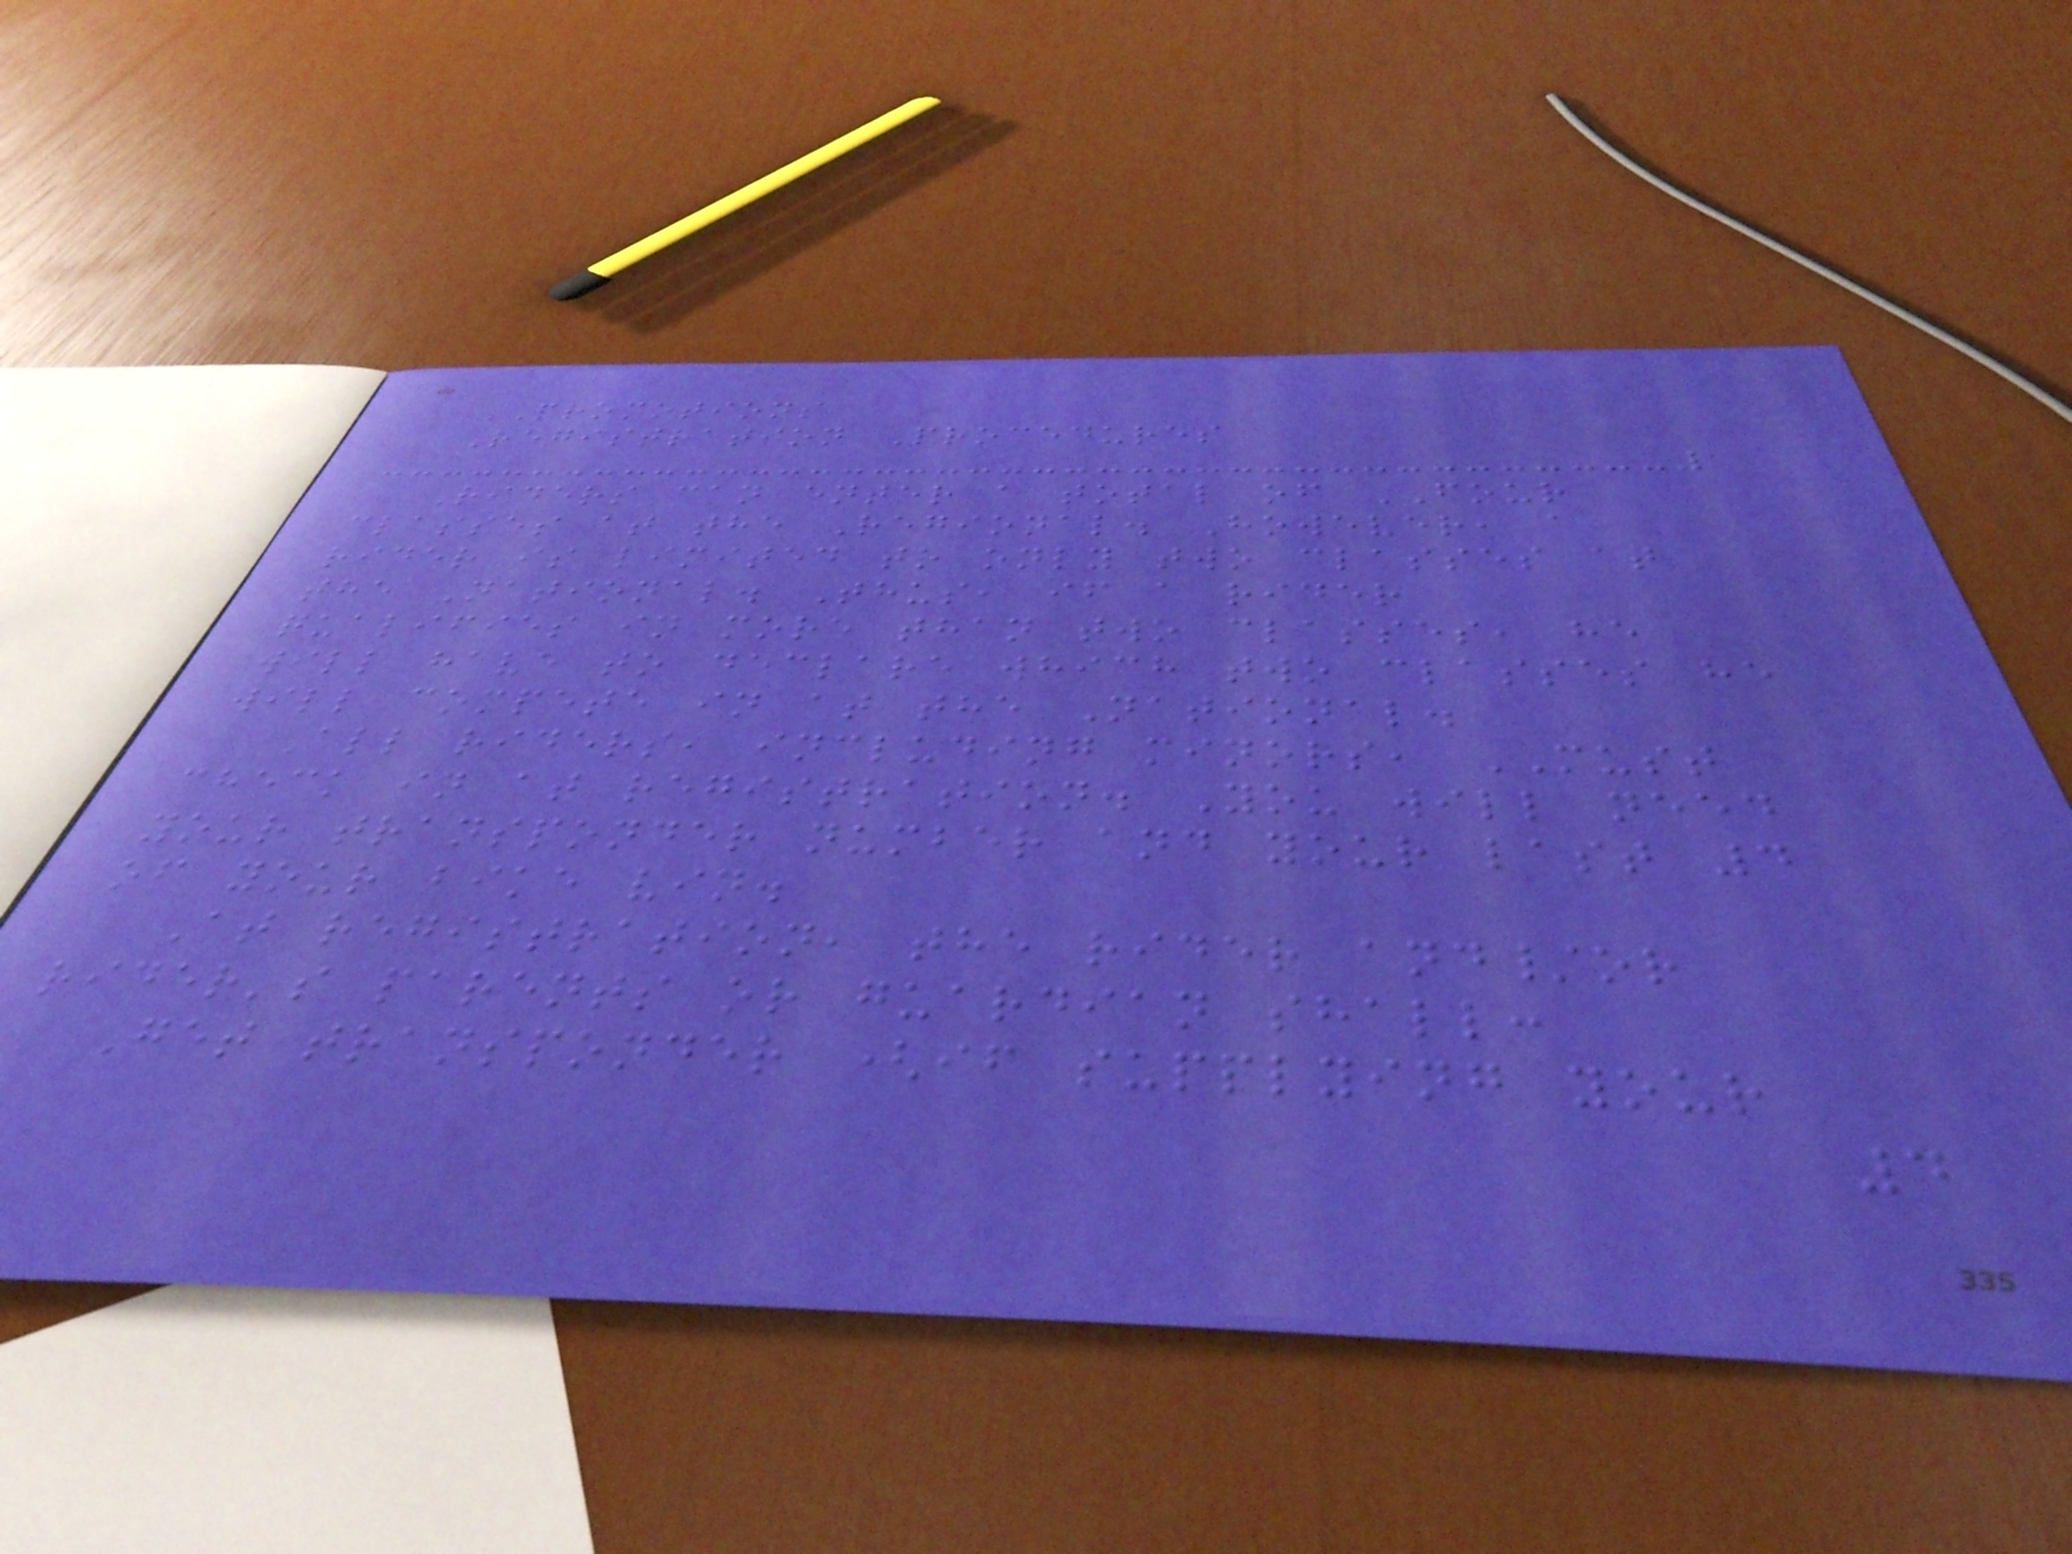PROMOTIONS
Registration Procedures
Riders can enter a total of FOUR
classes at the Regional. However, a
rider is limited to only two classes at
the National. Thus, if a rider
qualifies in more than two classes, he
will have to declare which two classes he
will compete in at the National.
All riders, including minors, MUST
check in at registration. You will need
your transponder number and your last 4
of your bike vin.
At registration, the rider and/or
rider's parents or guardian shall:
Get transponder (if supplying your
4
